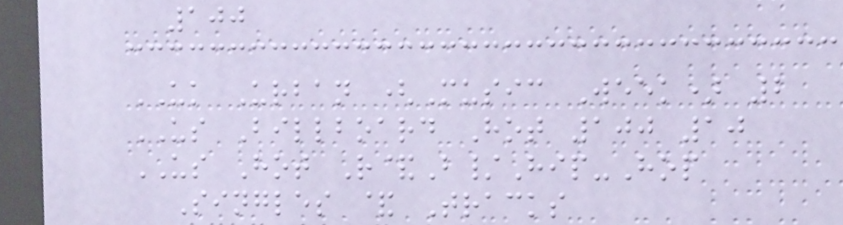100
UK Urban (Music Week) 2
US Billboard Hot 100 10
US Hot R&B/Hip-Hop
Singles & Tracks
